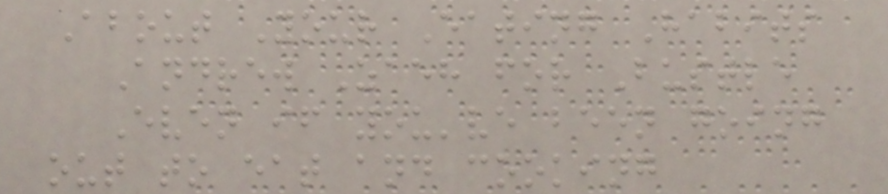About Your Eating Habits
Andrew Zaeh for Bustle
Even if you've been going
out to eat and cooking
